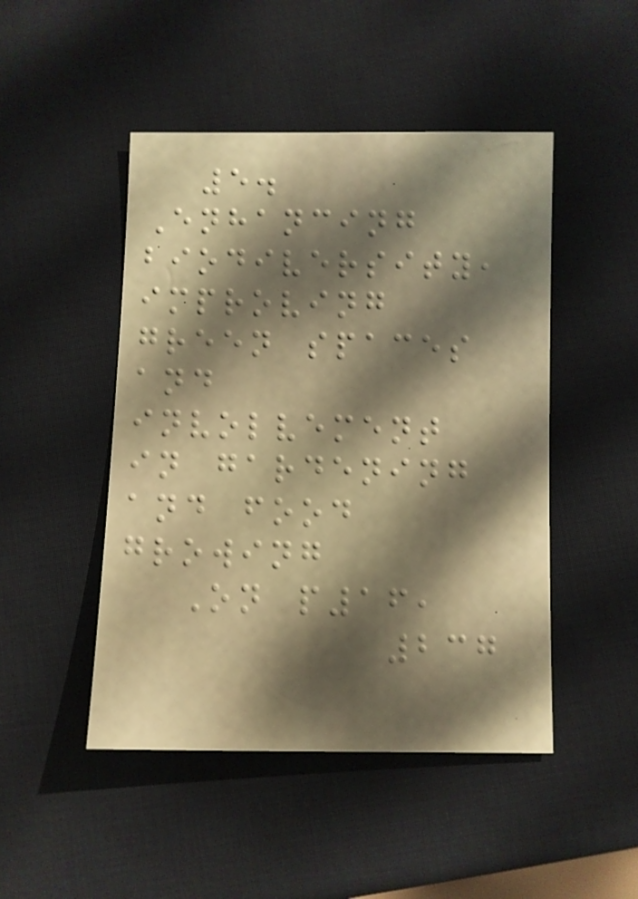5.
Enhancing
biodiversity,
improving
green spaces
and
involvement
in gardening
and food
growing
On p16,
237
